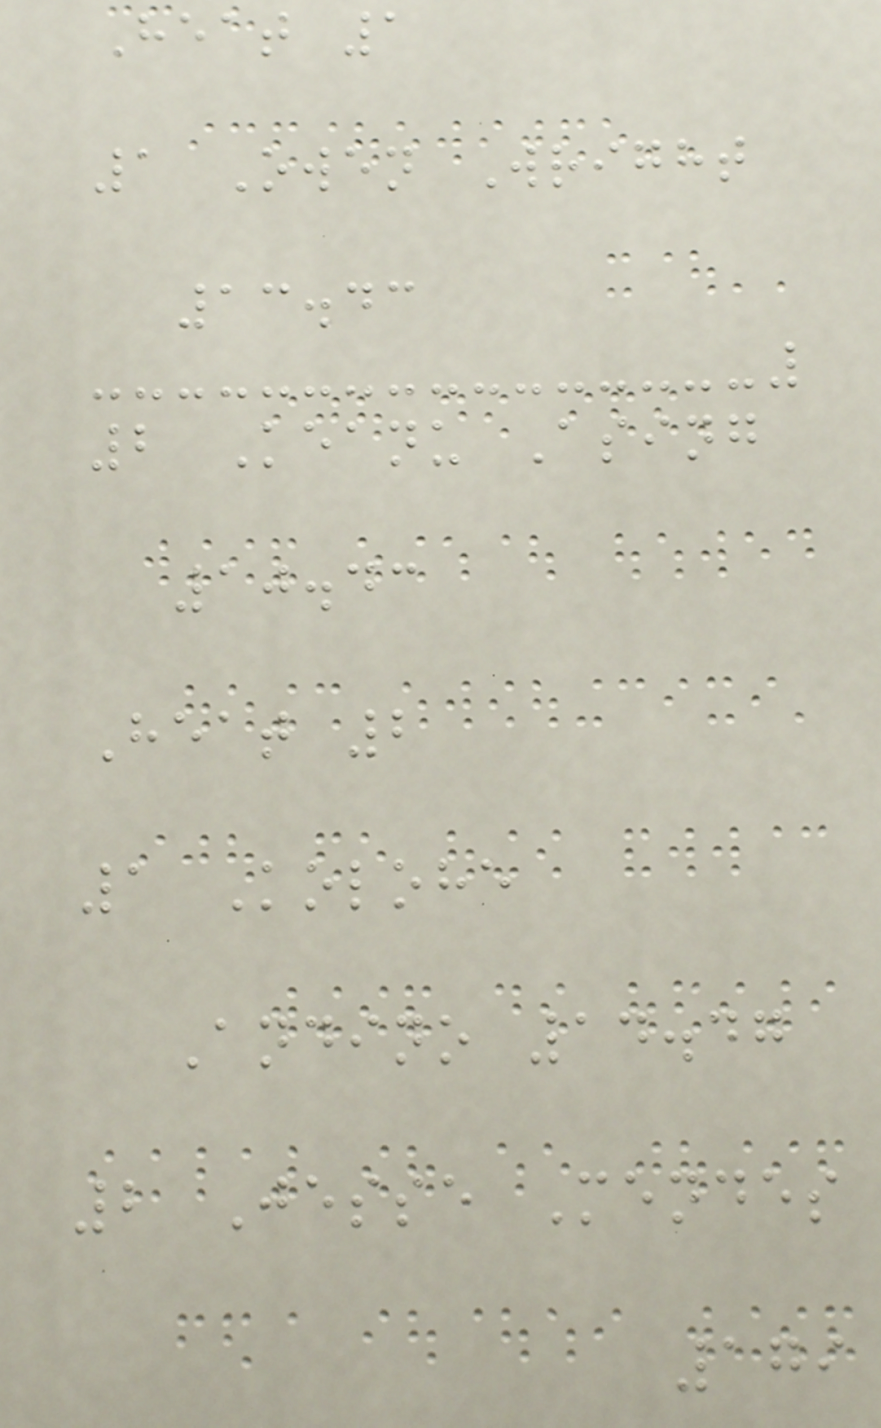Heat 1
1 Owen Wright
13.43
2 Keanu Asing
10.43
Heat 2
1 Kolohe
Andino 14.47
2 Jesse Mendes
179
